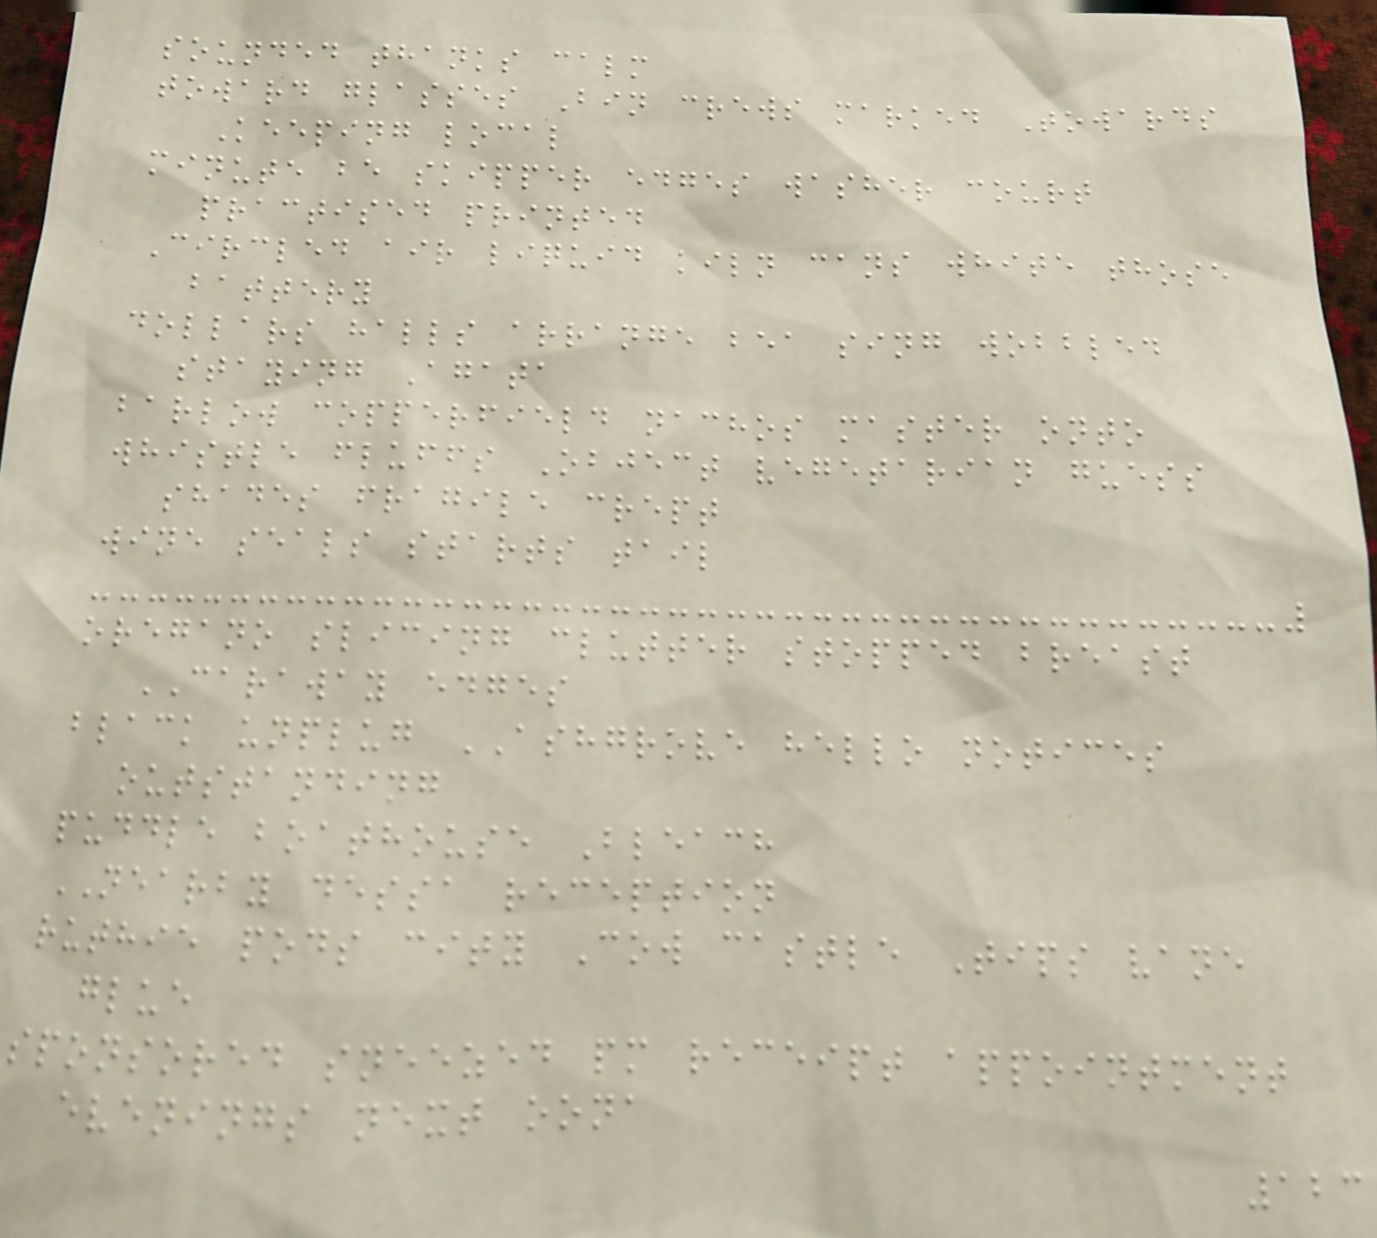sounded thanks calm
toward glasses Bin crews marked Towards
Keeping local
minute be skipper edges washer court
practised printed
Circled air liquid kiln cans white those
battery
dollars halls arrange bea sing wobbled
staying Agata
barlow copperfield nachos master onto
whistle fluffs Object vegetarian guess
shades fragile crept
wine seals starts tail
oregano slicing clutter stopped breast
CARAWAY edges
black unplug ASHGROVE hello notices
outstanding
puddle boathouse Bleach
NEARBY dessa reception
ruthie pods city Cow castle Tips vane
glue
sponsored sneezed pm receipt appointment
evenings next oona
123
